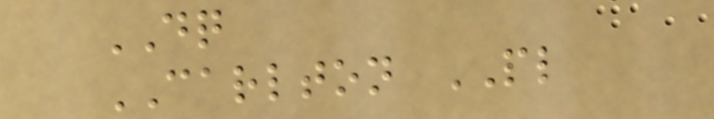DQ
CARLTON PL
